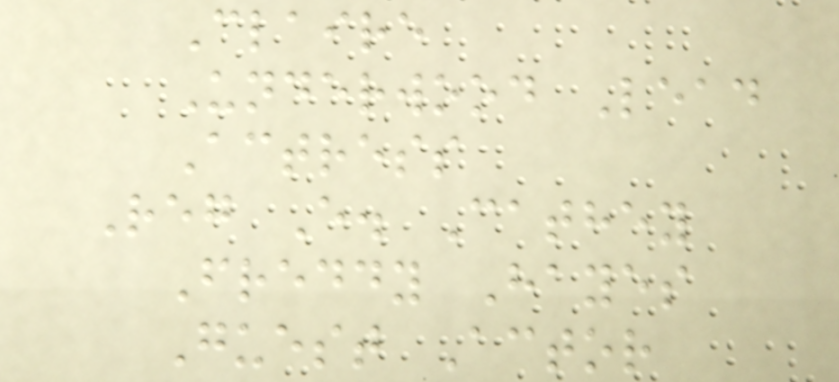Claire
Underwood Lead
Actress
Reg E. Cathey
Freddy Hayes
Guest Actor
